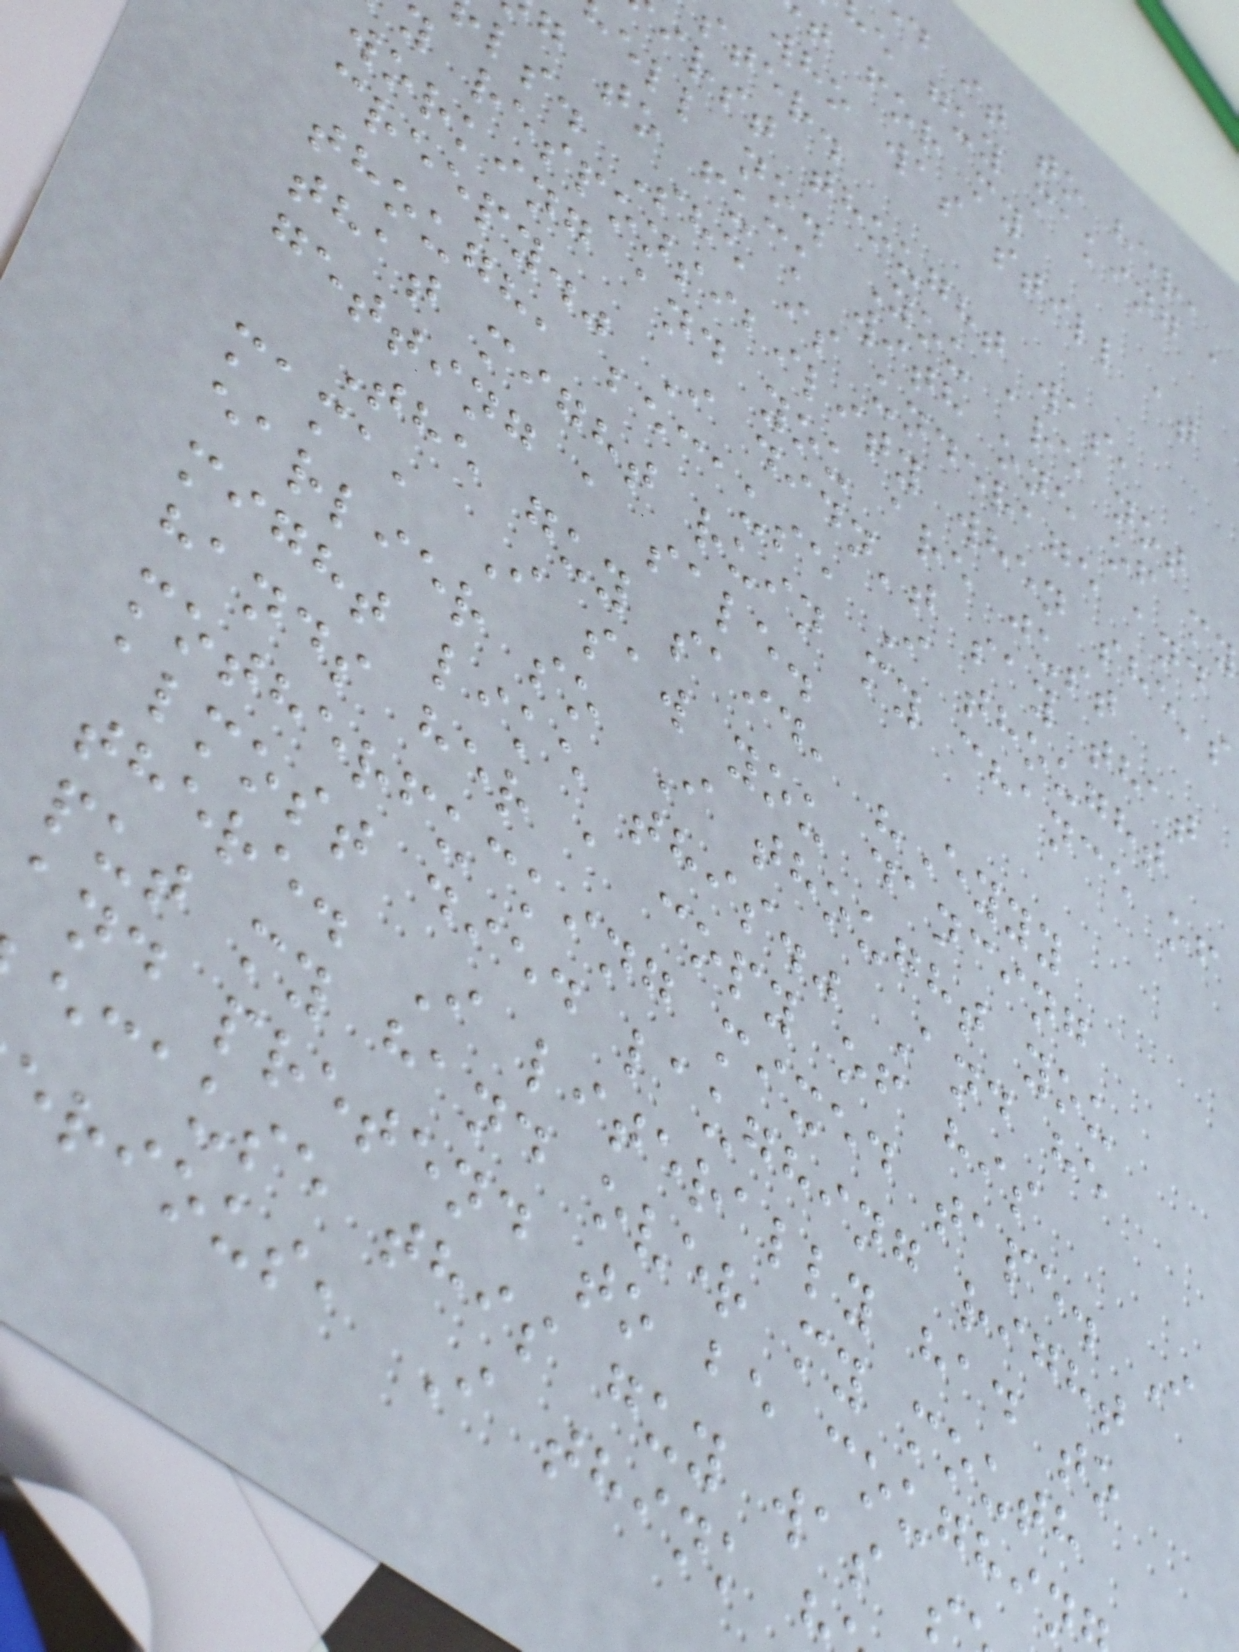d it to her,
e guy making a
t for my
who was still at
ster.
irst thought was,
ell no. You are not
g to fuck with one of my
ls. She is underage and
y responsibility when she's
working and you are just
creepy." I didn't say that
though, because I thought
that might ruin my chance of
getting a sale.
The guy said, "Eyyy
mama, I saw you dancing
earlier so I thought you
might like this." And he
hands her a copy of his
motherfucking mixed tape. I
almost died laughing right
there. I literally had to
put my hand over my mouth
and pretend to be coughin
ecause this guy was
erious, I think
